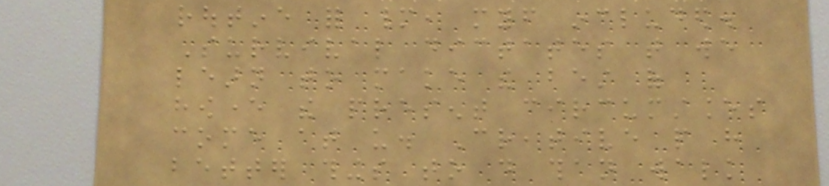routine for many, myself included.
Survival dictates that we
learn to make the best of
however the present circumstances
come at us. Creative people have
better things to do than walk
